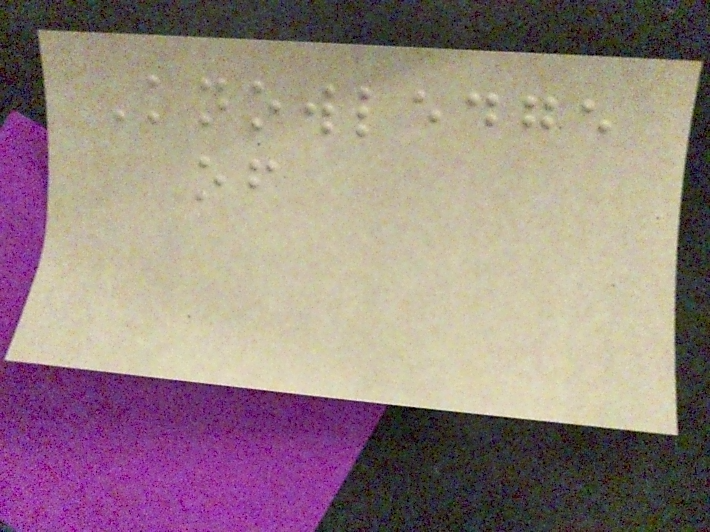Knowledge
of
